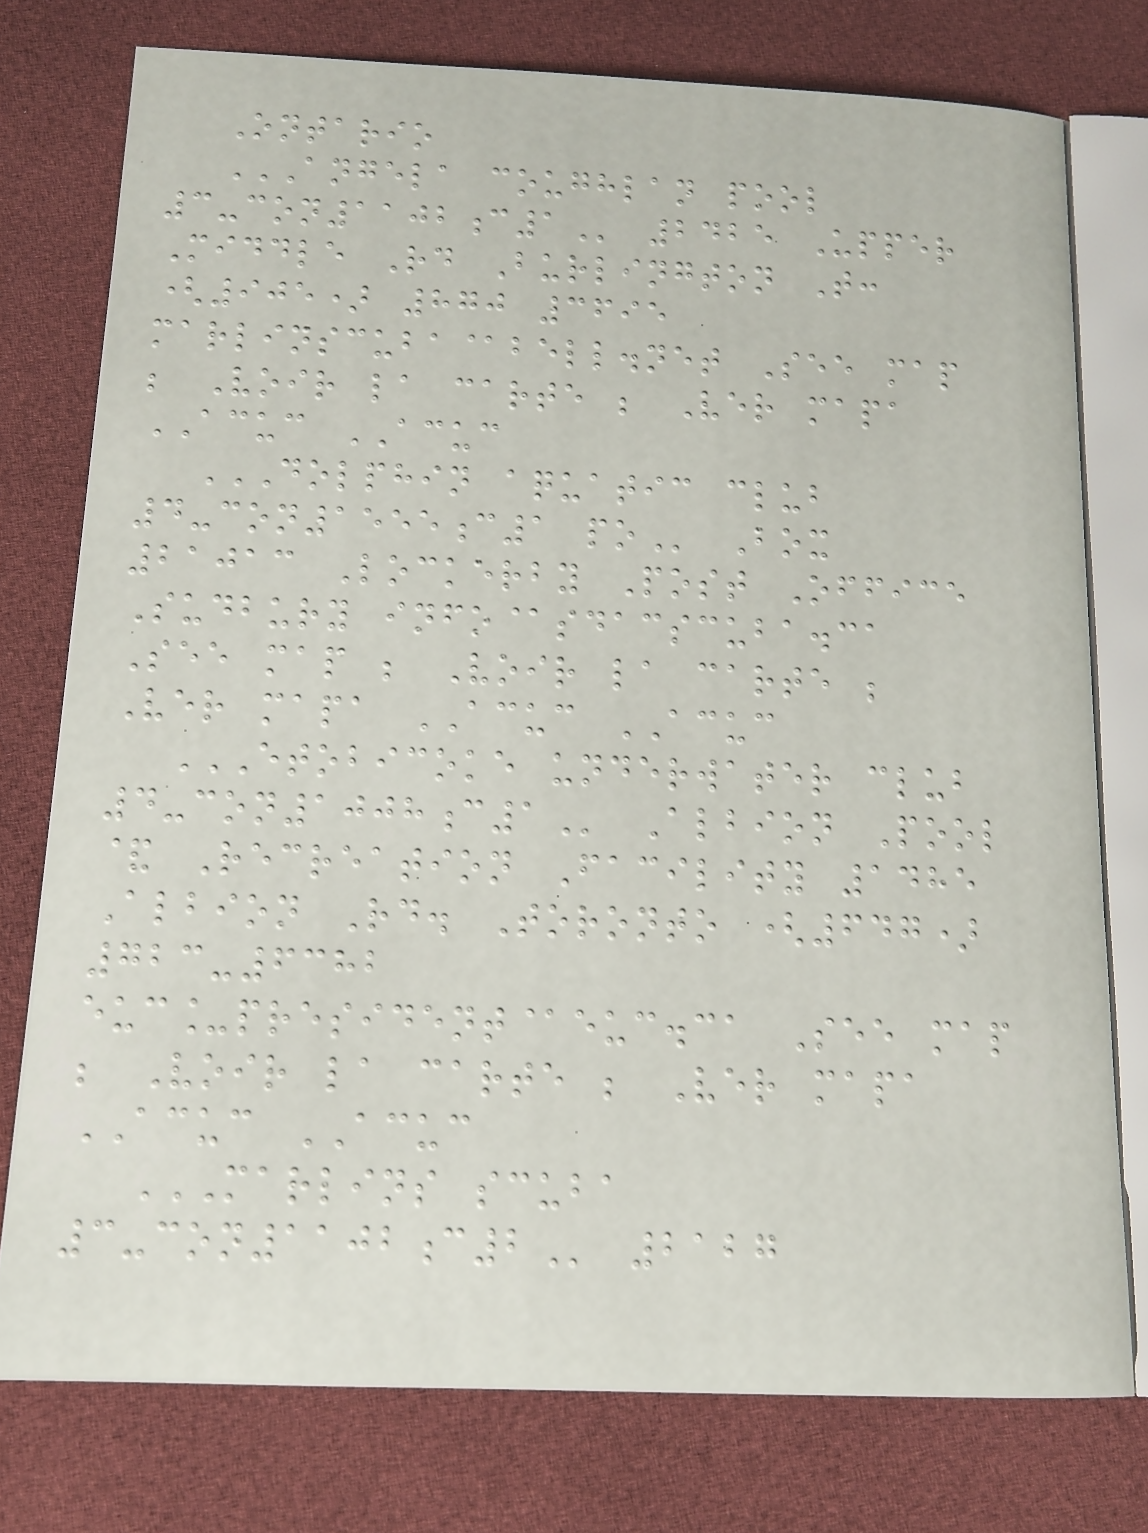Ontario
ANGELA COUGHLAN POOL
3-CON1102C1 2425 Upper
Middle Rd Burlington T:
(905) 870 3695
marlinscuba@bell.net See map
; Voir la carte ; Ver mapa
ACUC ACUC
DOLPHIN AQUATIC CLUB
4-CON1555C1 PO Box
21013 Lockerby Post Office
Sudbury info@sdacscuba.ca
See map ; Voir la carte ;
Ver mapa ACUC ACUC
ETOBICOKE UNDERWATER CLUB
4-CON1008C1 Albion Pool
& Recreation Facility 1485
Albion Rd. Toronto (647)
723-6382
euc_president@euc.ca See map
; Voir la carte ; Ver mapa
ACUC ACUC
MARLINS SCUBA
3-CON1102C2 2127
